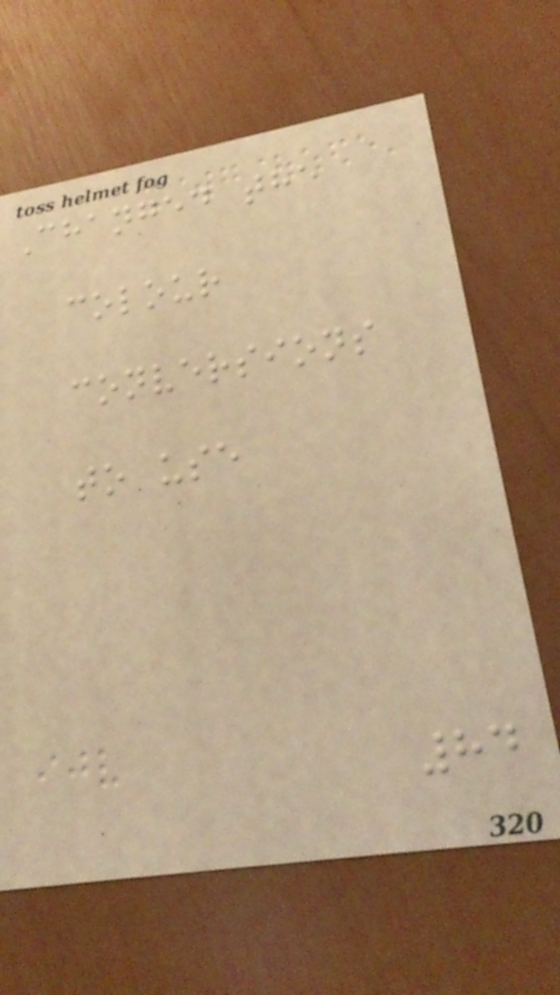Changed the
colour
conversions
to use
84
